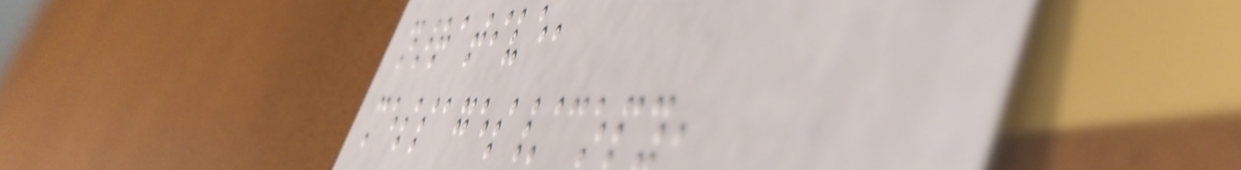narrative,
messages/copy,
